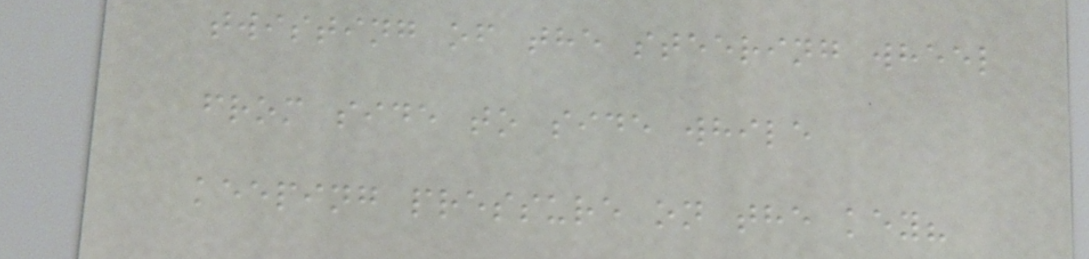twisting of the steering wheel
from side to side while
keeping pressure on the key?
